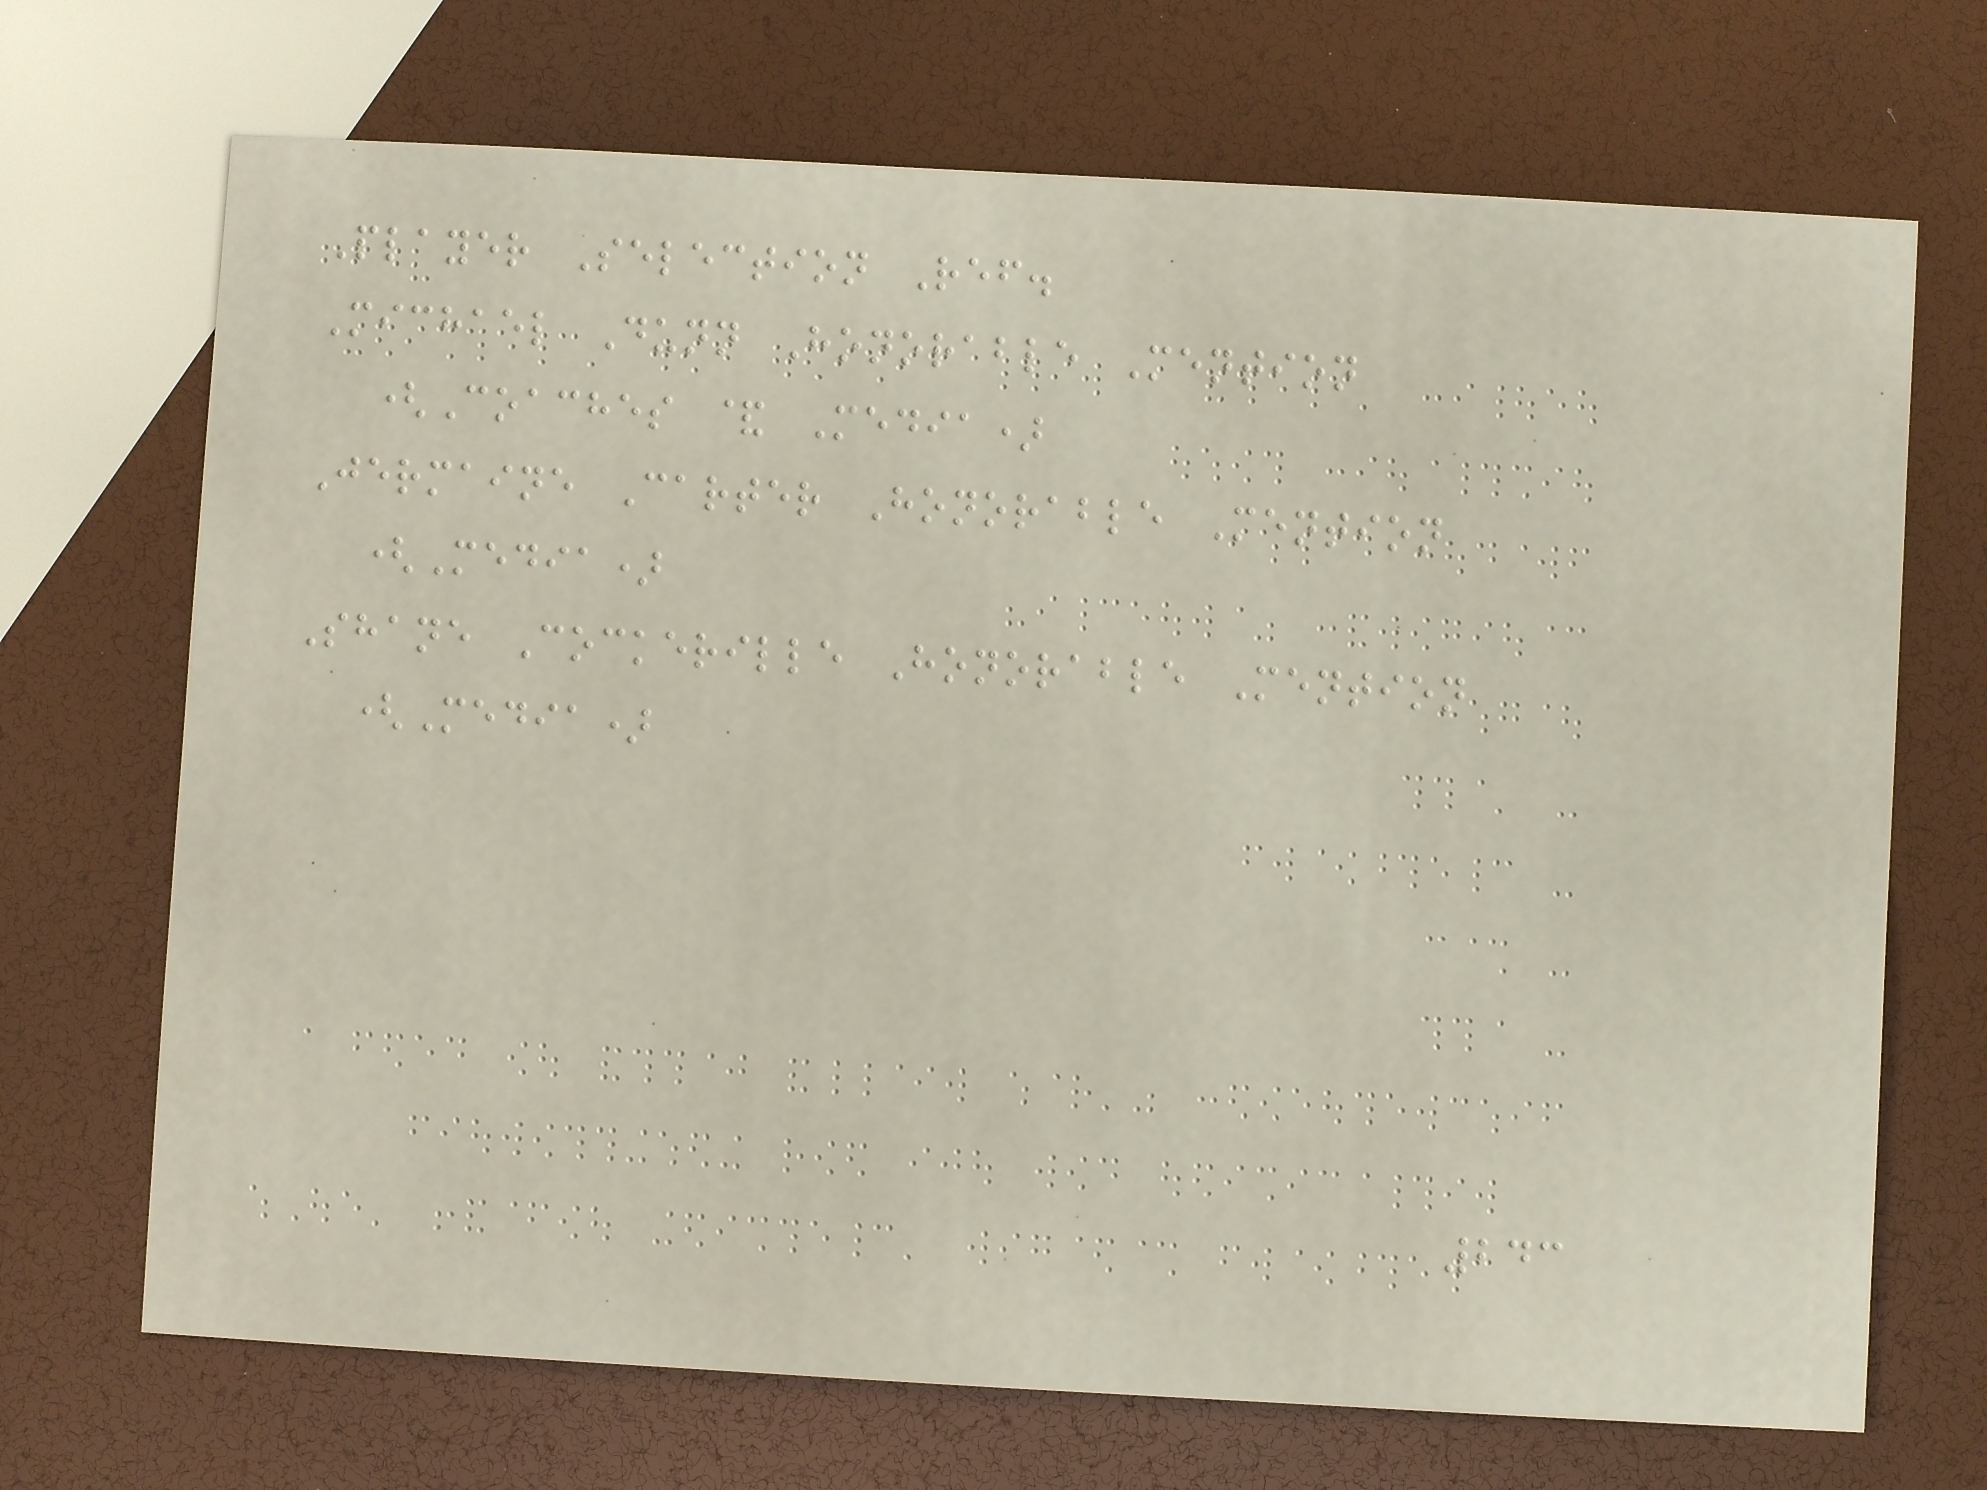Player Selection Ref.
Michael Dunn Honorable Mention
(Coaches & Media)
Jermaine Carter Honorable Mention
(Media)
Shane Cockerille Honorable Mention
(Media)
243
